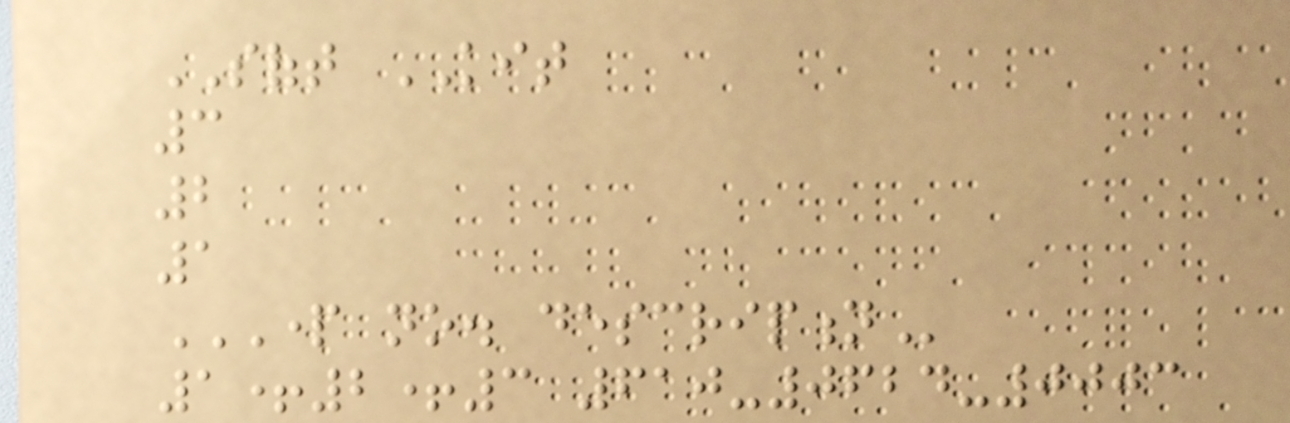SOFT KIT
3
2
1
PART NO. DESCRIPTION
1+2+3 610-0624-0003
